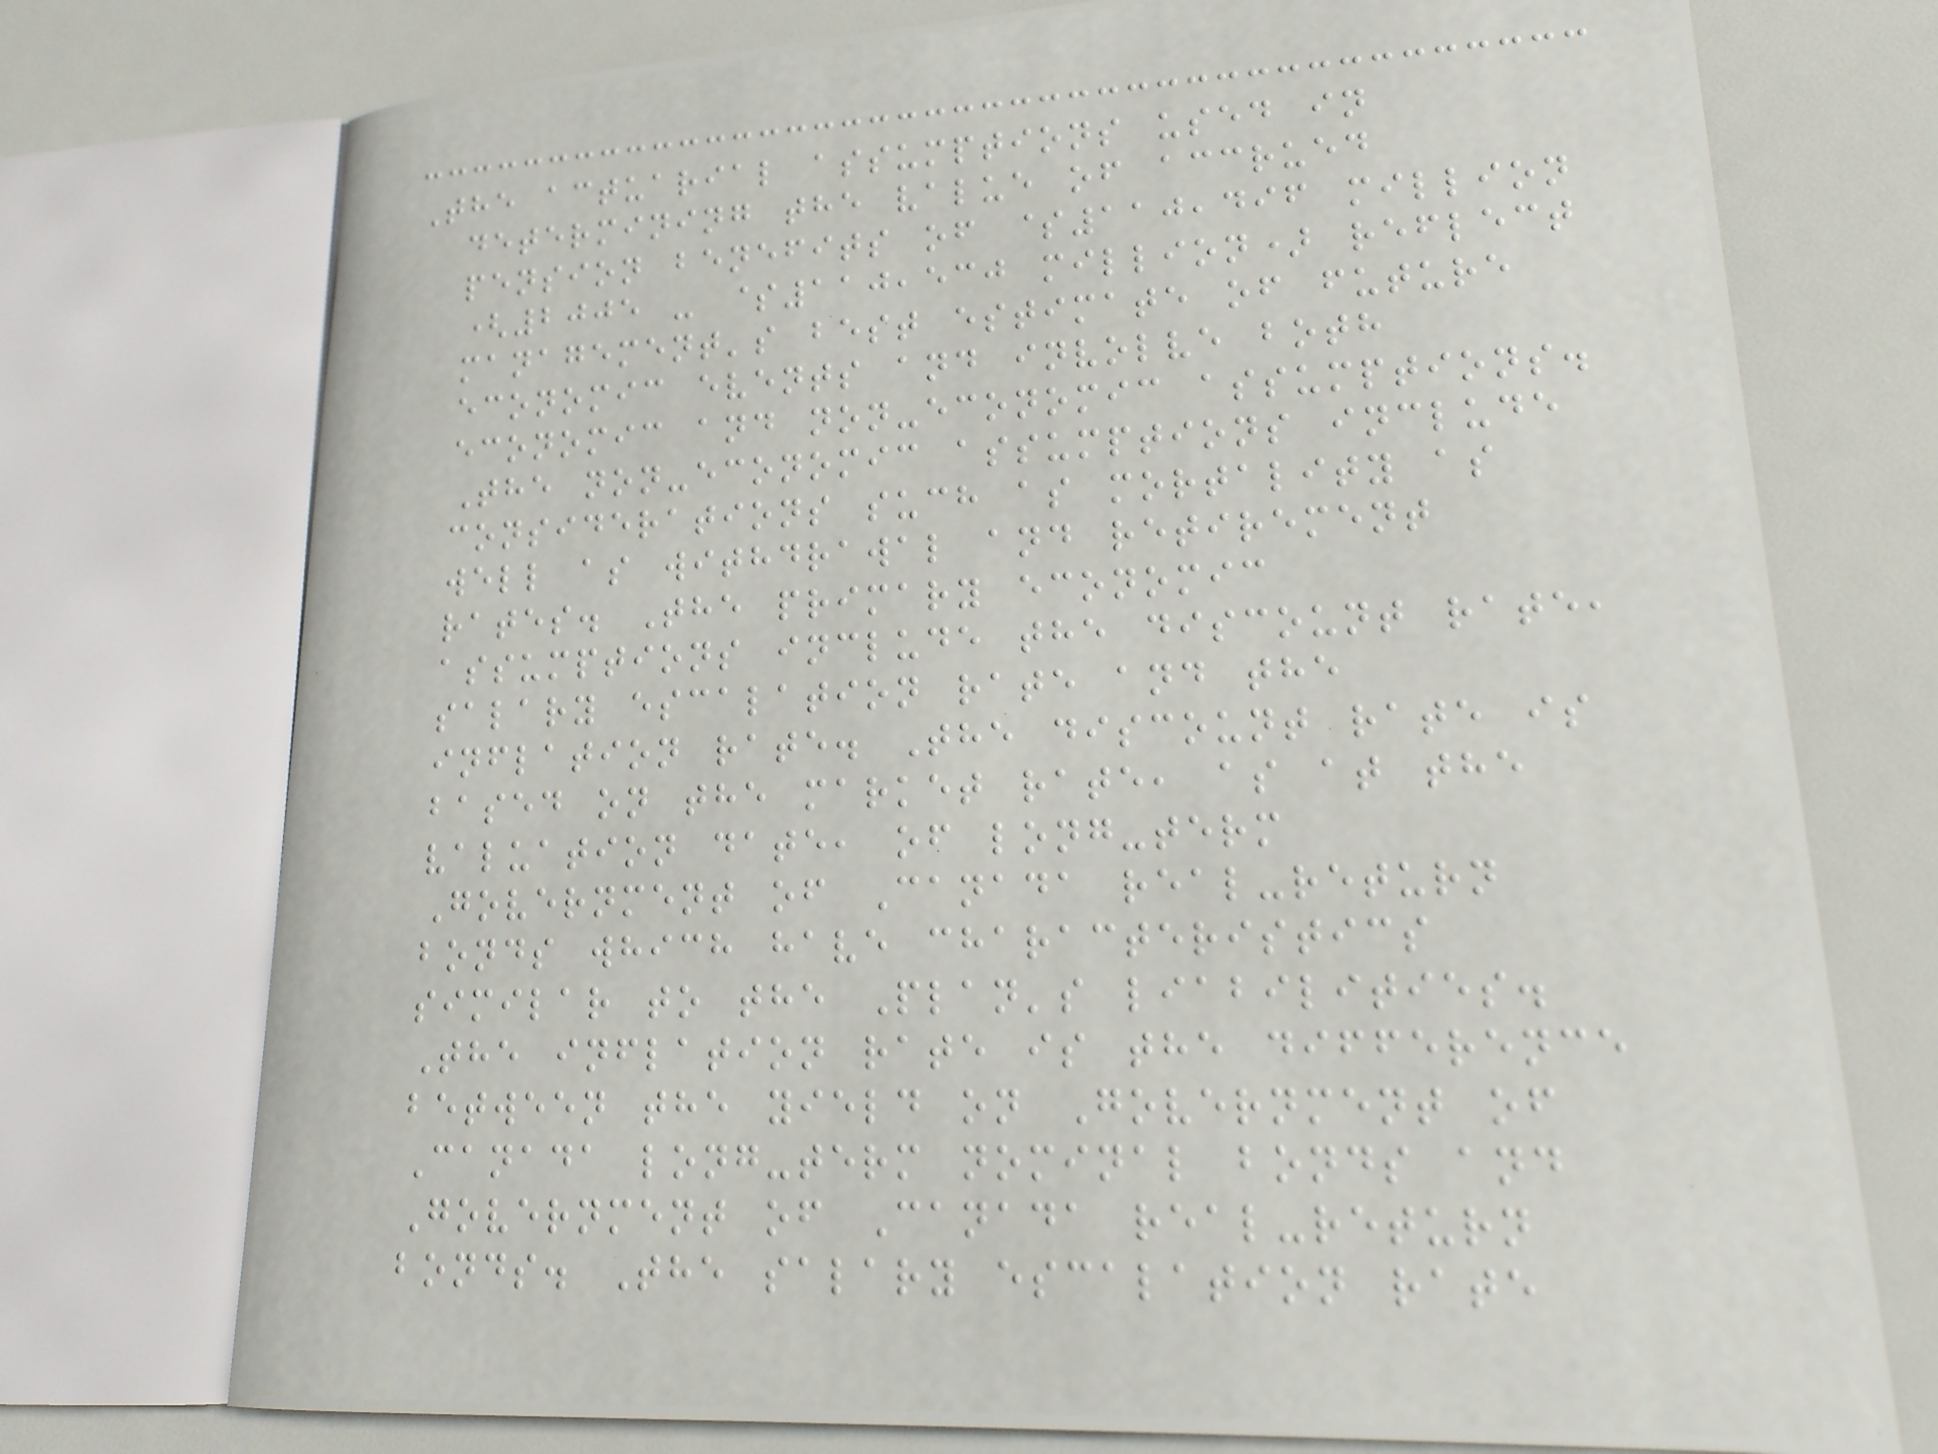The actuarial assumptions used in
determining the value of accrued
pension benefits of $110,496 million
(2005 - $110,530 million) reflect
management's best estimate of future
economic events and involve both
economic and non-economic assumptions.
The non-economic assumptions include
considerations such as mortality as
well as withdrawal and retirement
rates. The primary economic
assumptions include the discount rate,
salary escalation rate and the
inflation rate. The discount rate is
based on the market rate, as at the
valuation date, of long-term
Government of Canada real-return
bonds which have characteristics
similar to the Plan's liabilities.
The inflation rate is the difference
between the yield on Government of
Canada long-term nominal bonds and
Government of Canada real-return
bonds. The salary escalation rate
